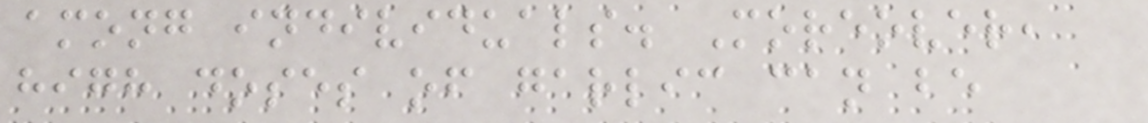among individuals. Moreover,
high doses of garlic can be
